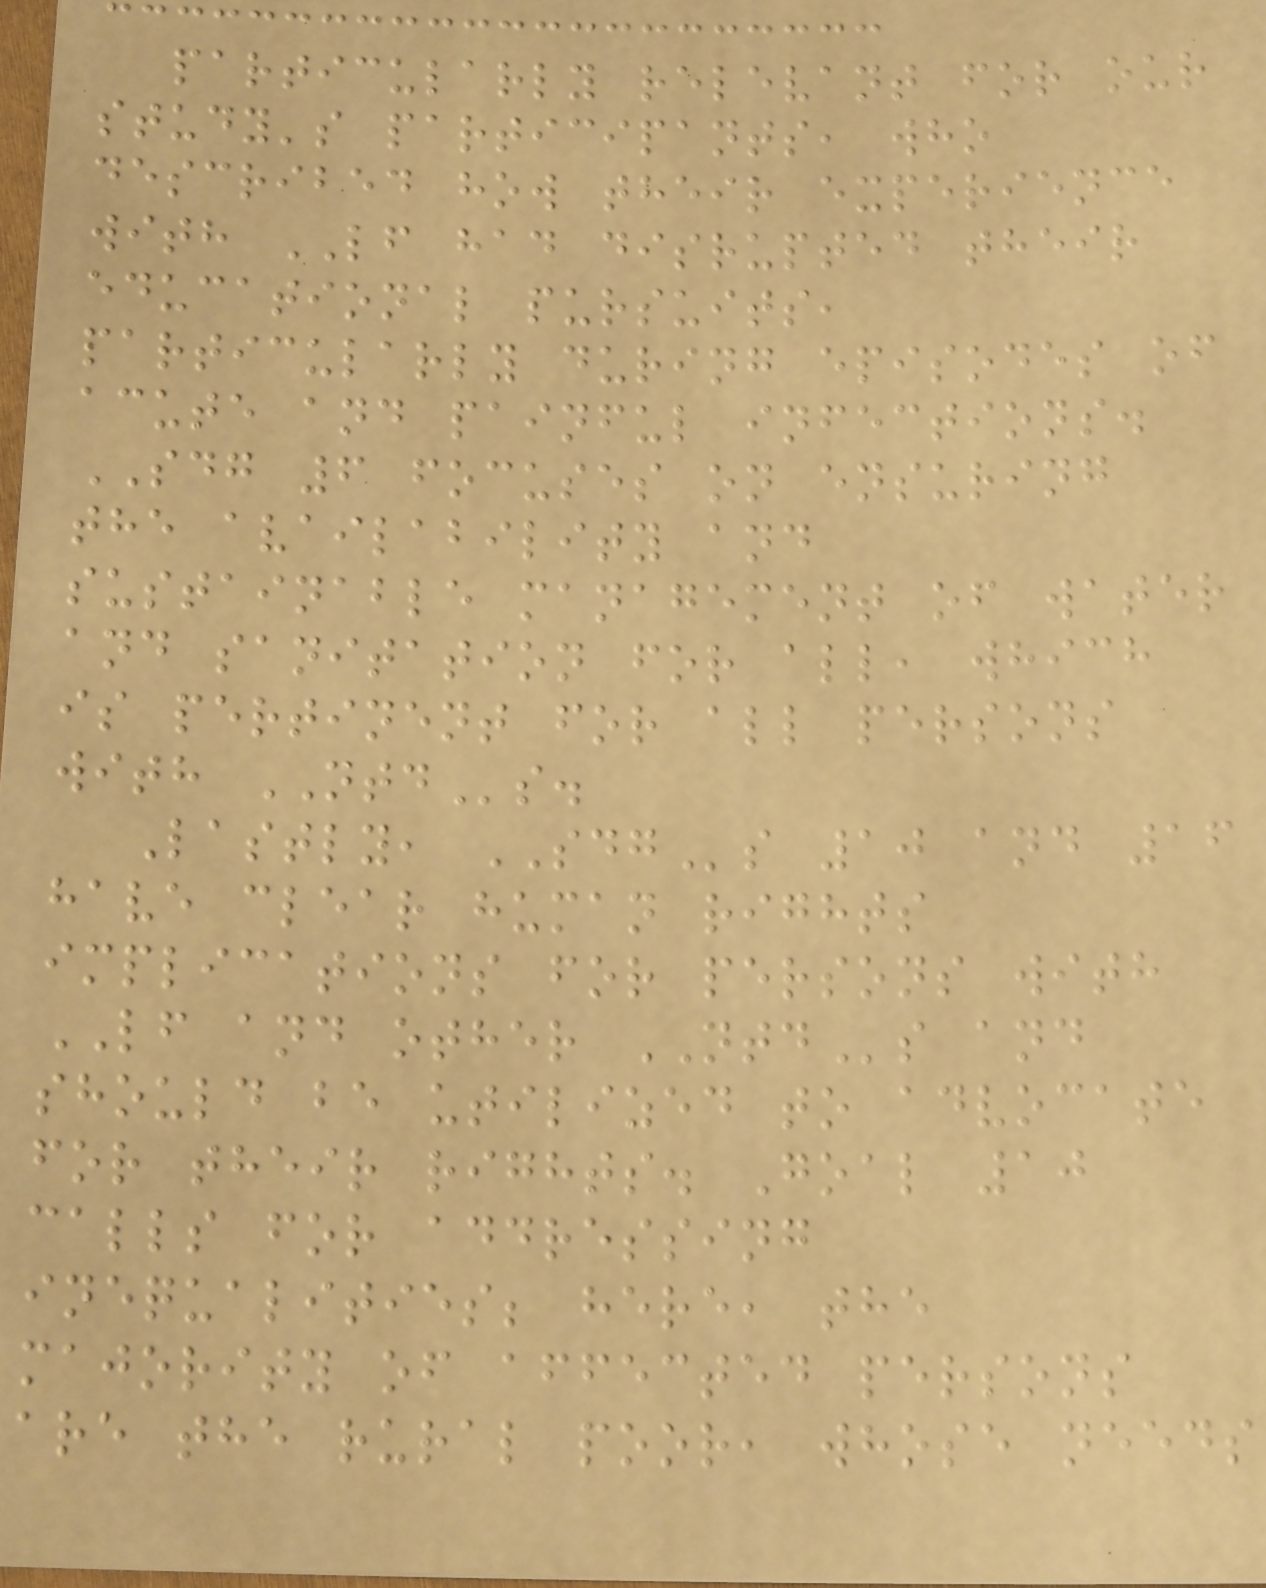particularly relevant for our
study's participants, who
described how their experience
with LF had disrupted their
educational pursuits,
particularly during episodes of
acute and painful infections.
SDG 6 focuses on ensuring
the availability and
sustainable management of water
and sanitation for all, which
is pertinent for all persons
with NTDs.
Lastly, SDGs 10 and 16
have clear human rights
implications for persons with
LF and other NTDs and
should be utilized to advocate
for their rights. Goal 10
calls for addressing
inequalities; here, the
majority of affected persons
are the rural poor, whose needs
